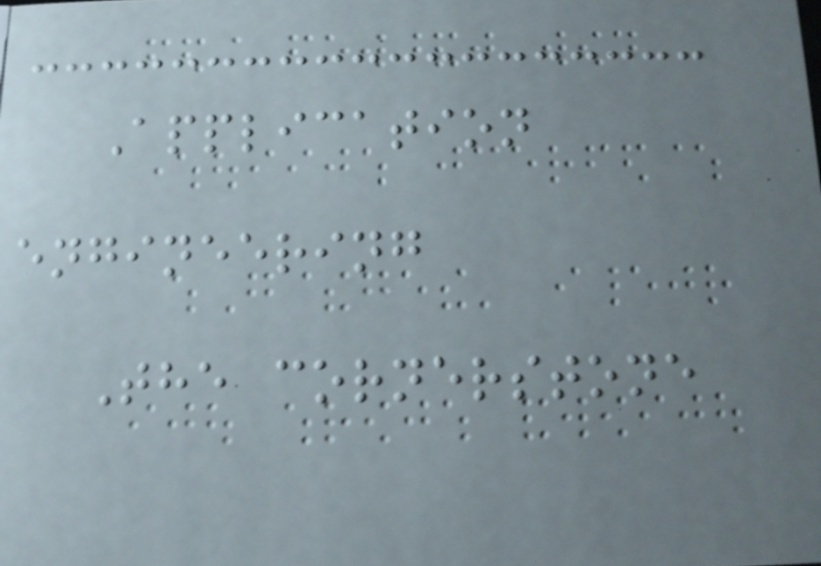Application
engineering
The cornerstone
